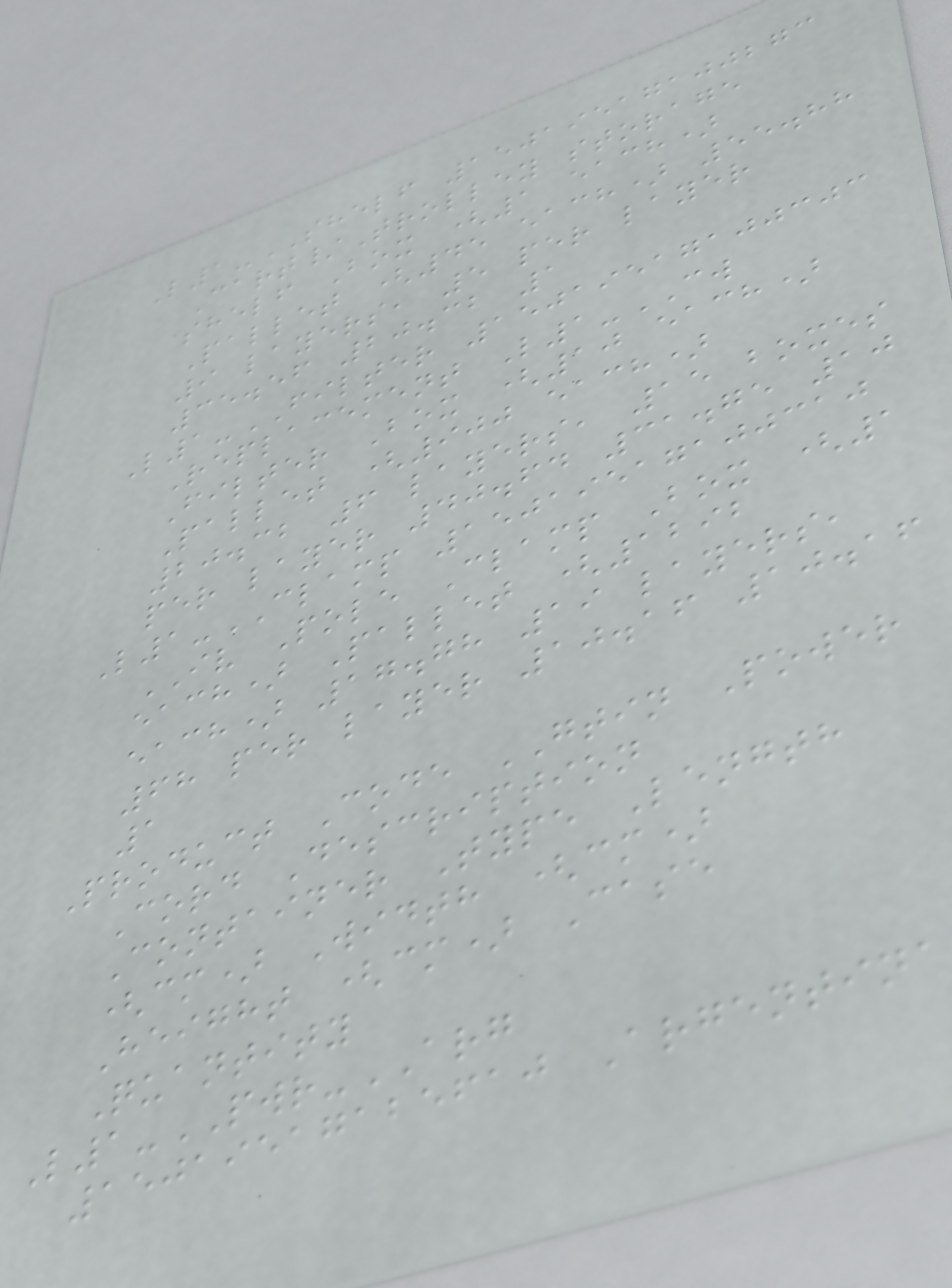L1-SHELF 15019517100273
Cart/Trolley storage
shelf Box (1 each)
Pallet (45 each) 55.88
9 layers, 5 per layer
35.56 20.32 1
L1-FILTER 15019517100303
Replacement L1-CW
Filter Box (10 each)
Pallet (900 each)
20.32 6 layers, 15 boxes
per layer 40.64 31.75 10
L1-CLAMP 15019517100310
IV Pole Clamp Box (1
each) Pallet (1292
each) 17.78 19 layers,
68 per layer 10.16 10.16
1
Product Code GTIN Power
Cord Description
Container Type Length
(cm) Width (cm)
Height (cm) Case
Quantity
L1-PWR-ARG
15019517125610 Argentina
